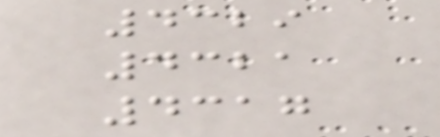4329
4321
4317
